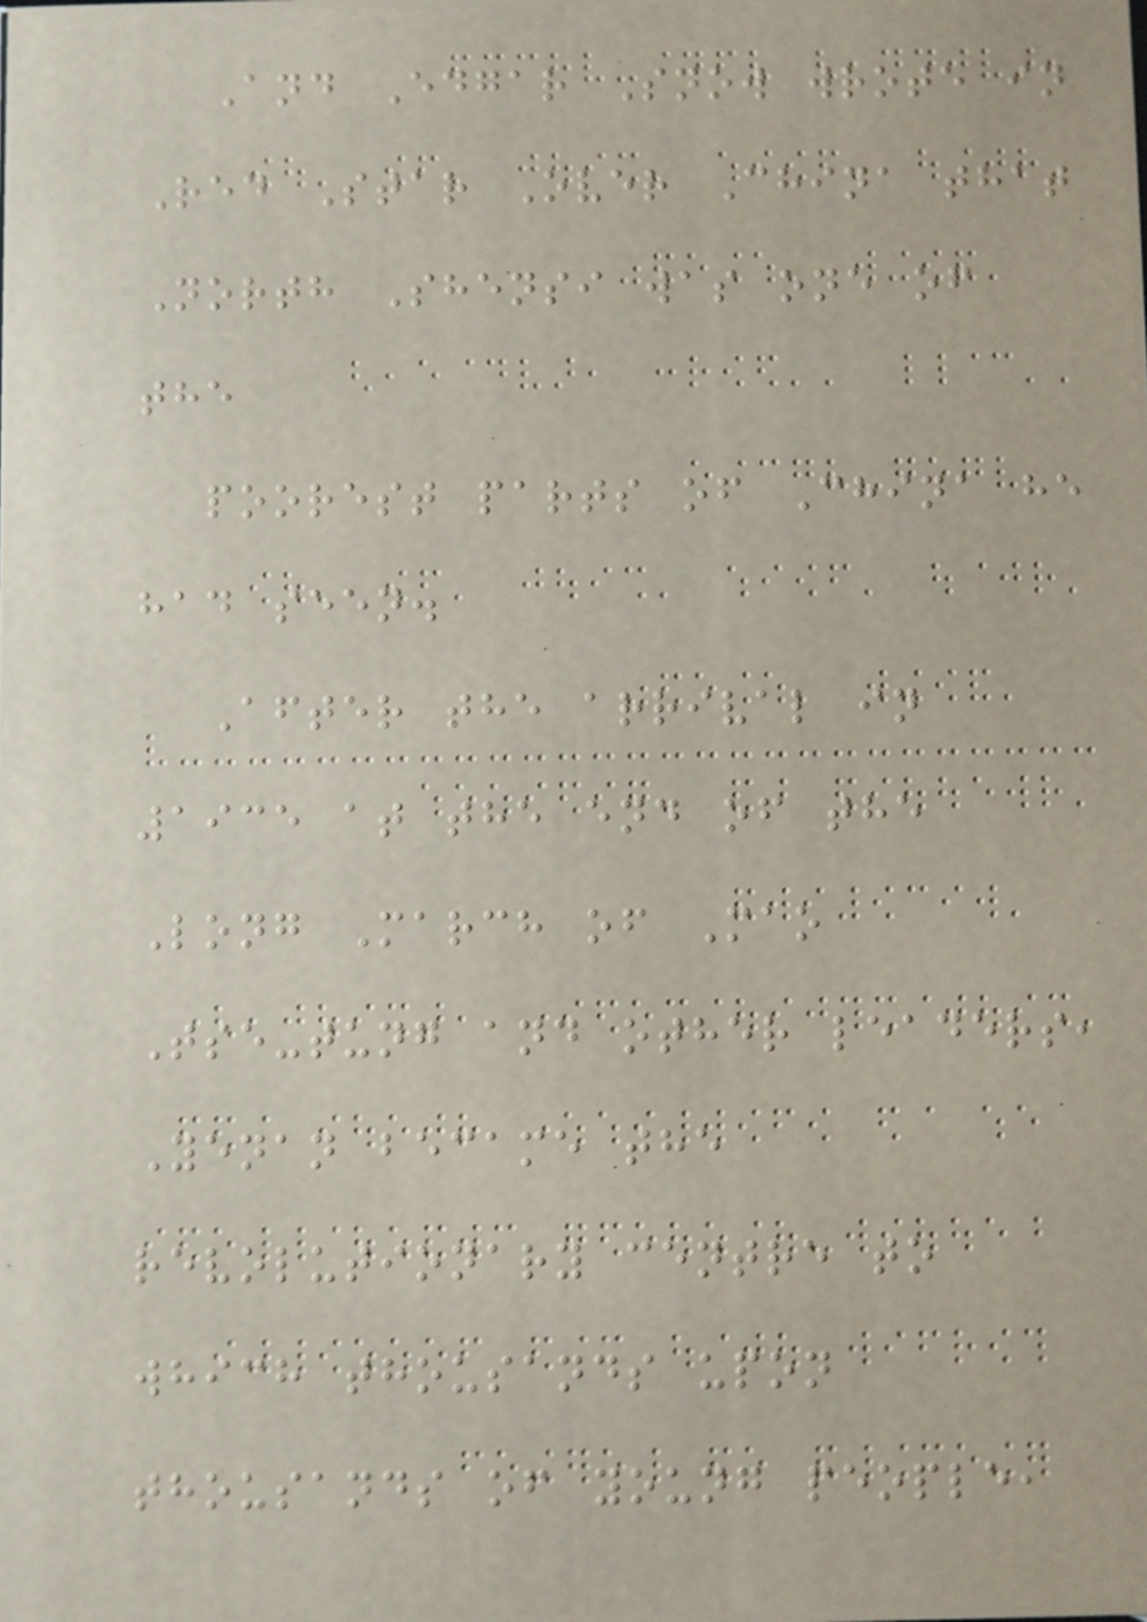And Edgar Snow wrote in
Red Star Over China that
North Shensi was one of
the
poorest parts of China he
had seen.
After the arrival in
1935 at the end of the
Long March of Mao
Tse-tung and other leaders,
Yenan became the
revolutionary centre to
which thousands upon
thousands of young people,
